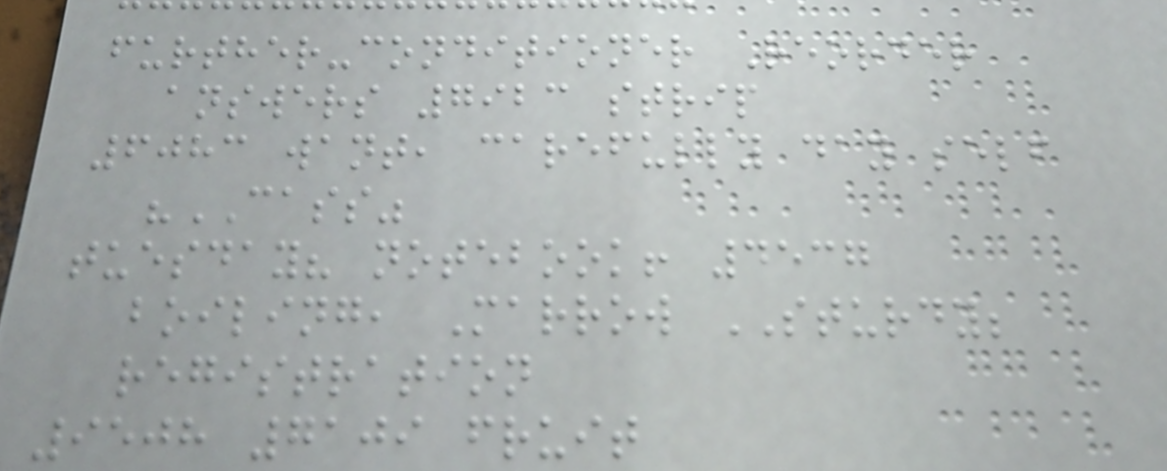further-conditioner Reorder
answers 7923 strip
6083 want, carefully day self
"CASS"
tuesday? notebook! 4537
boiling, Marrow STURDY;
registration
9508 7109 fruit
